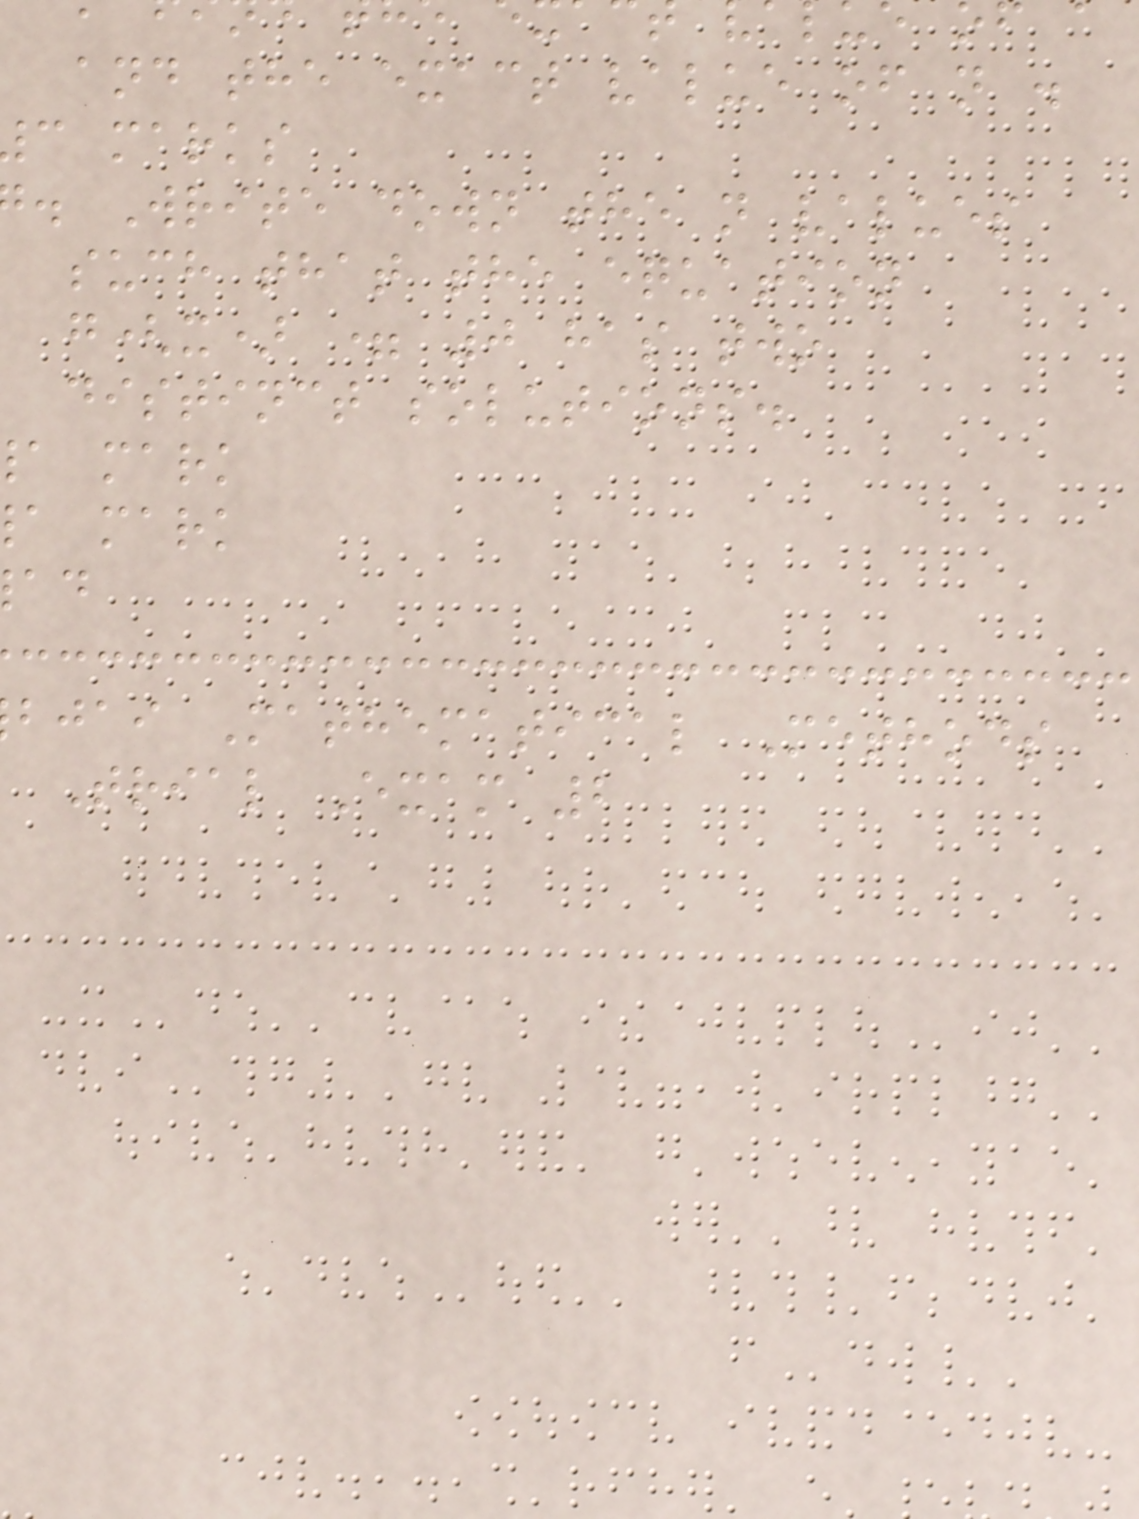and the exact value of n .
c marks
. Write down the n values
such that the equation
g(x) = 0 has two
distinct solutions.
a mark
a mark
bjai Mathematical Methods
Trial Exam 2
